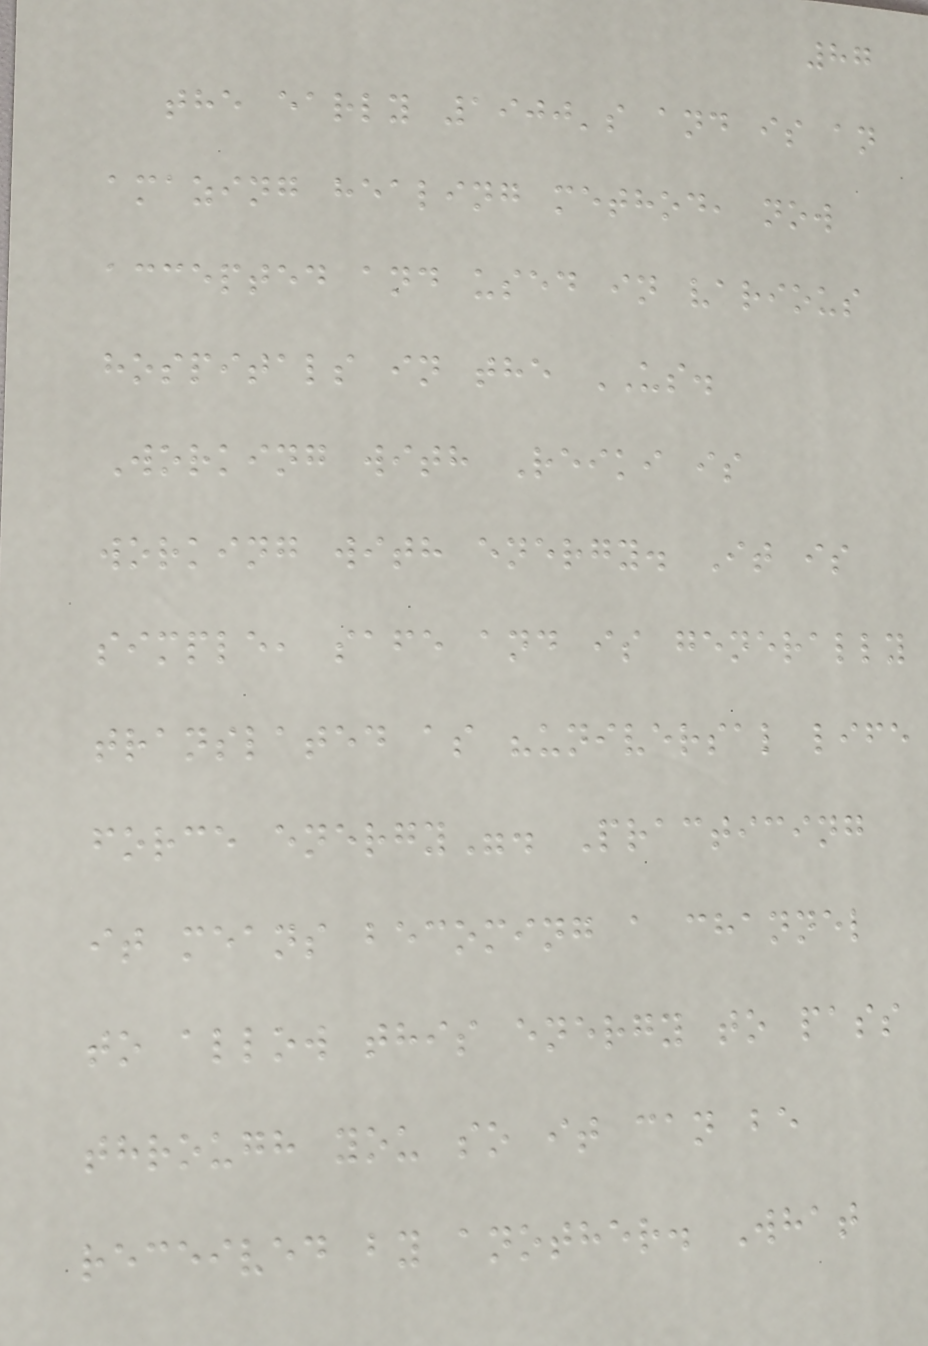87
the early 1900's and is an
amazing healing method, now
accepted and used in various
hospitals in the US.
Working with Reiki is
working with energy. It is
simple, safe and is generally
translated as "universal life
force energy". Practicing
it means becoming a channel
to allow this energy to pass
through you so it can be
received by another. What
